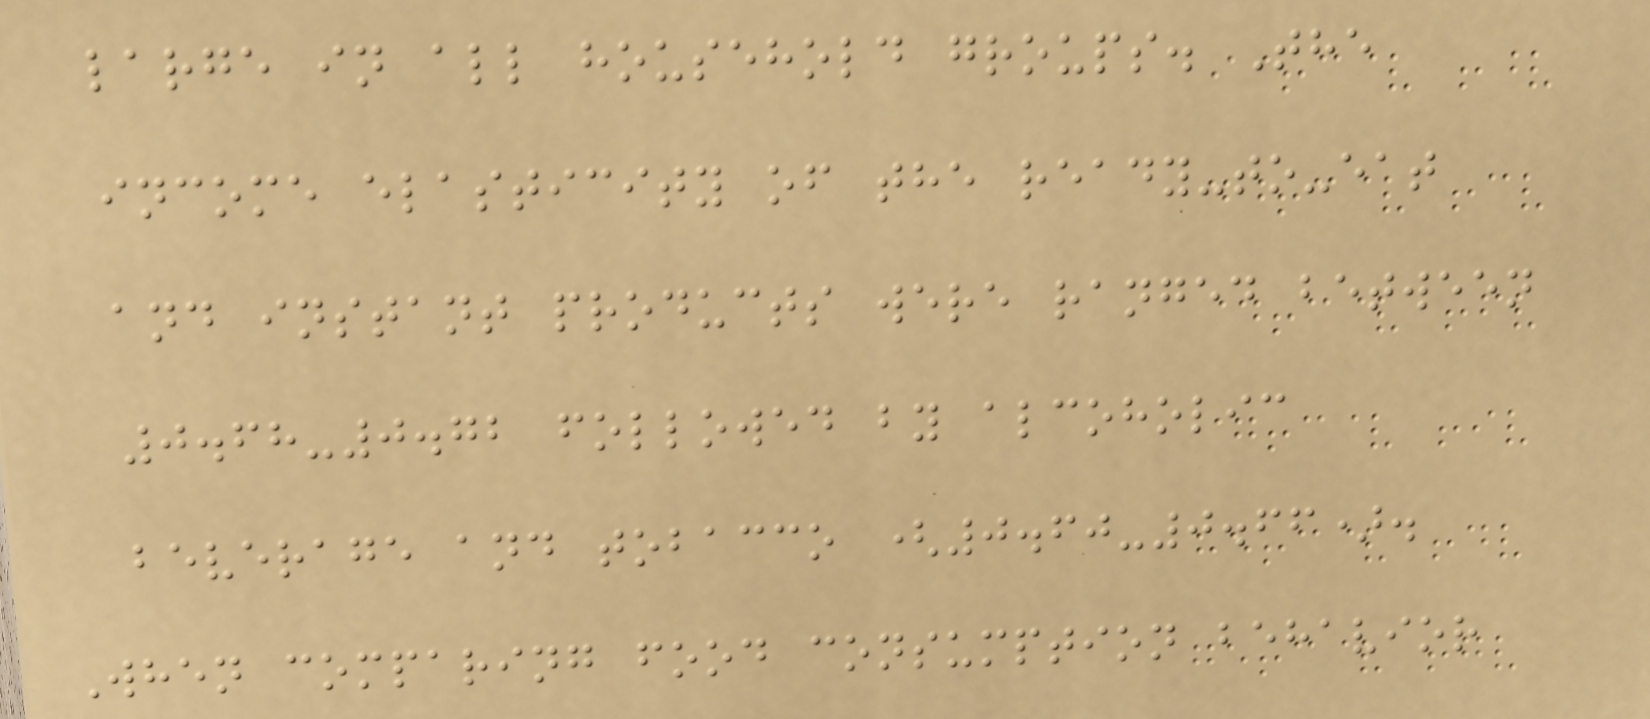large in all household groups. The
income elasticity of the ready-to-eat
and instant products were ranged between
0.68-0.72 followed by alcoholic
beverage and tobacco (0.60-0.66).
When comparing food consumption behavior
